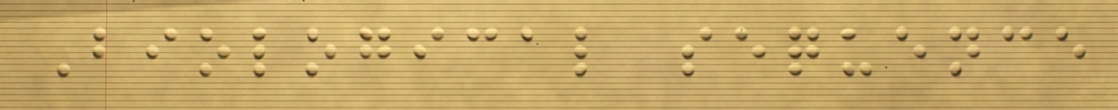Biological sequence
